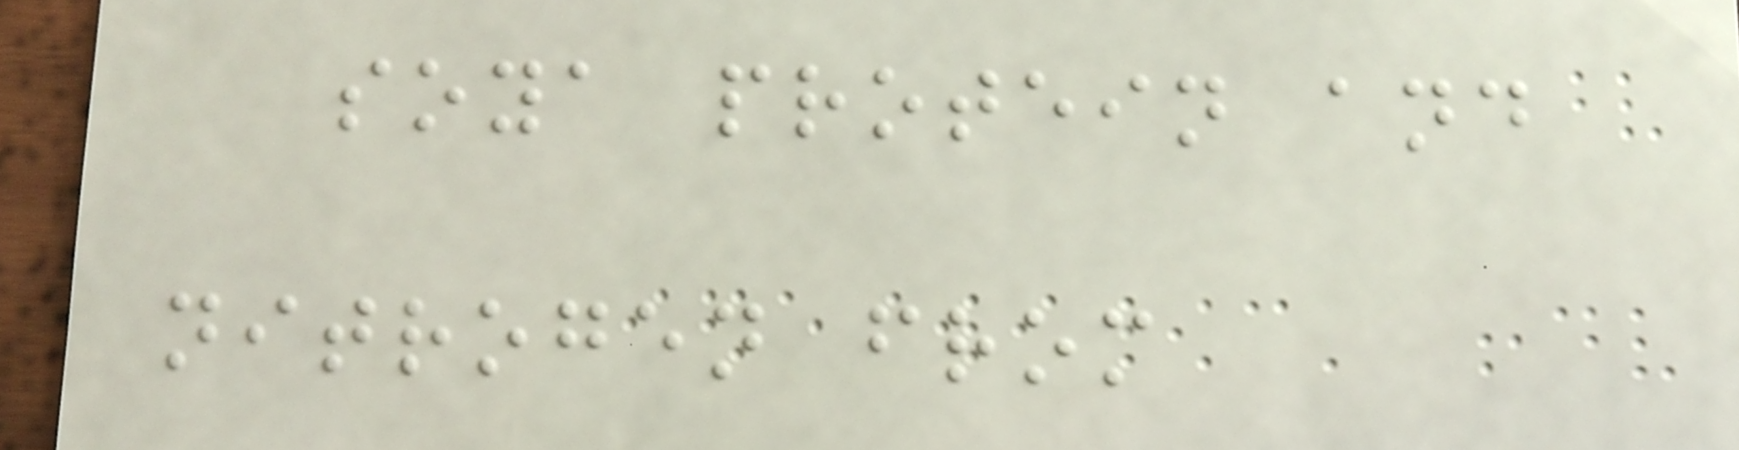soya protein and
nitrogen from
